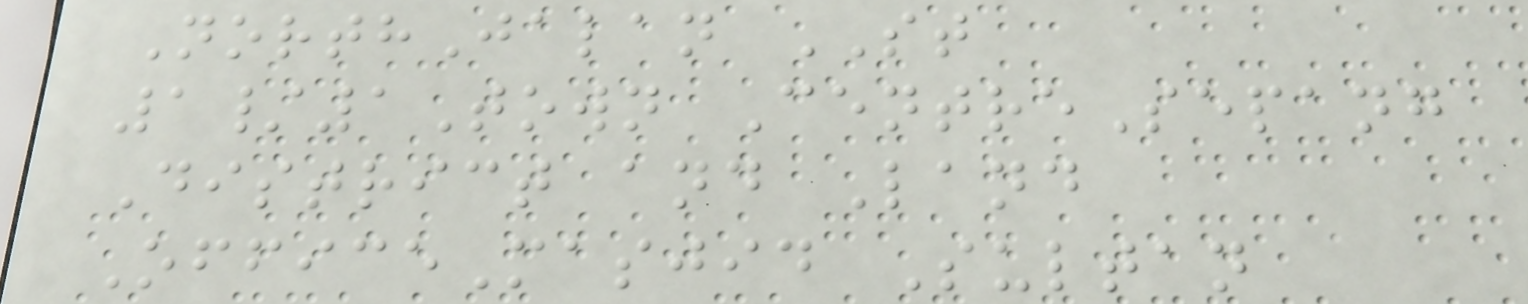NorthJalan ST
1/1Town CentreSepang
District and Land
OfficeMasjid Sultan
